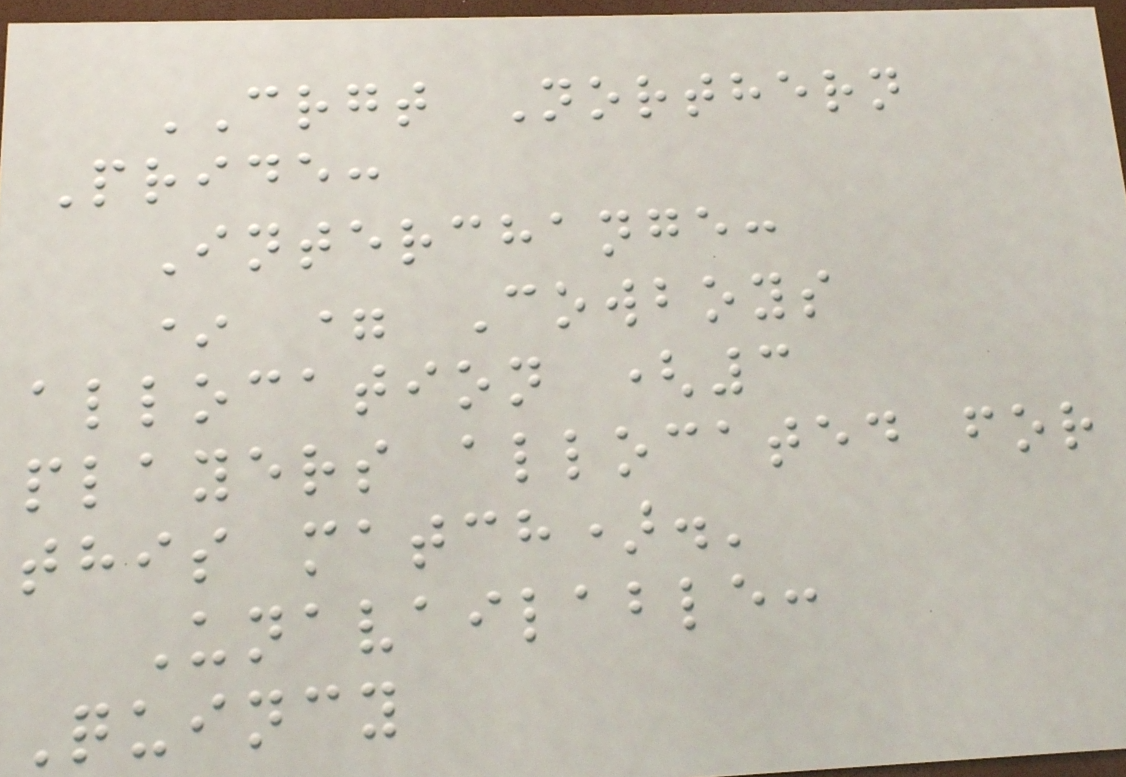CRGT Northern
Pride:
Interchange:
* = Cowboys
allocation (3
players allocated for
this match).'
Unavailable:
Quincy
